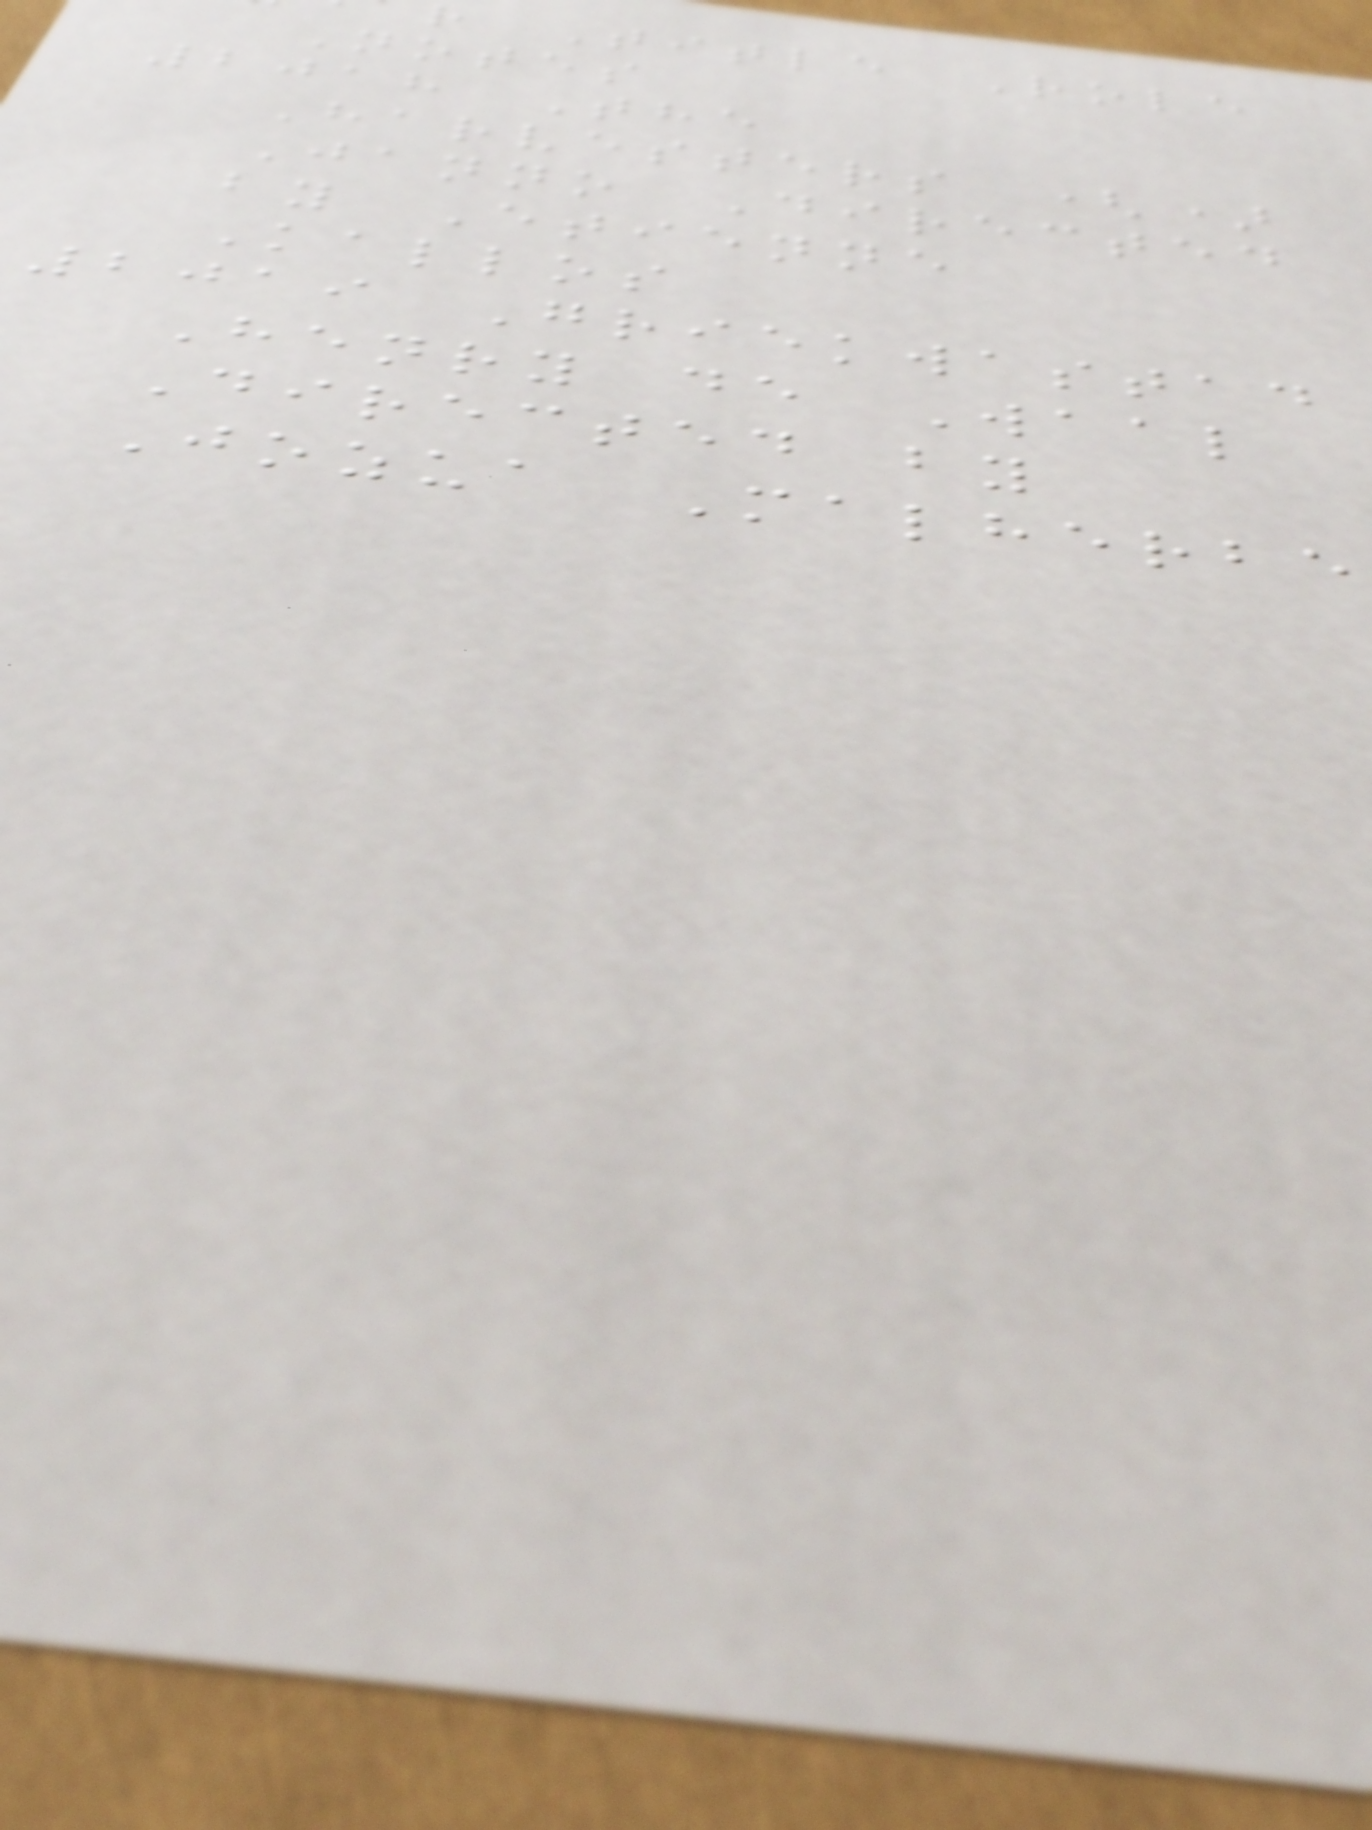Title Role
Notes
2018 The
Harvesters ()
Janno Directed
by Etienne
Kallos
2019 Griekwastad
Henry de Waal
Directed by
Jozua Malherbe
